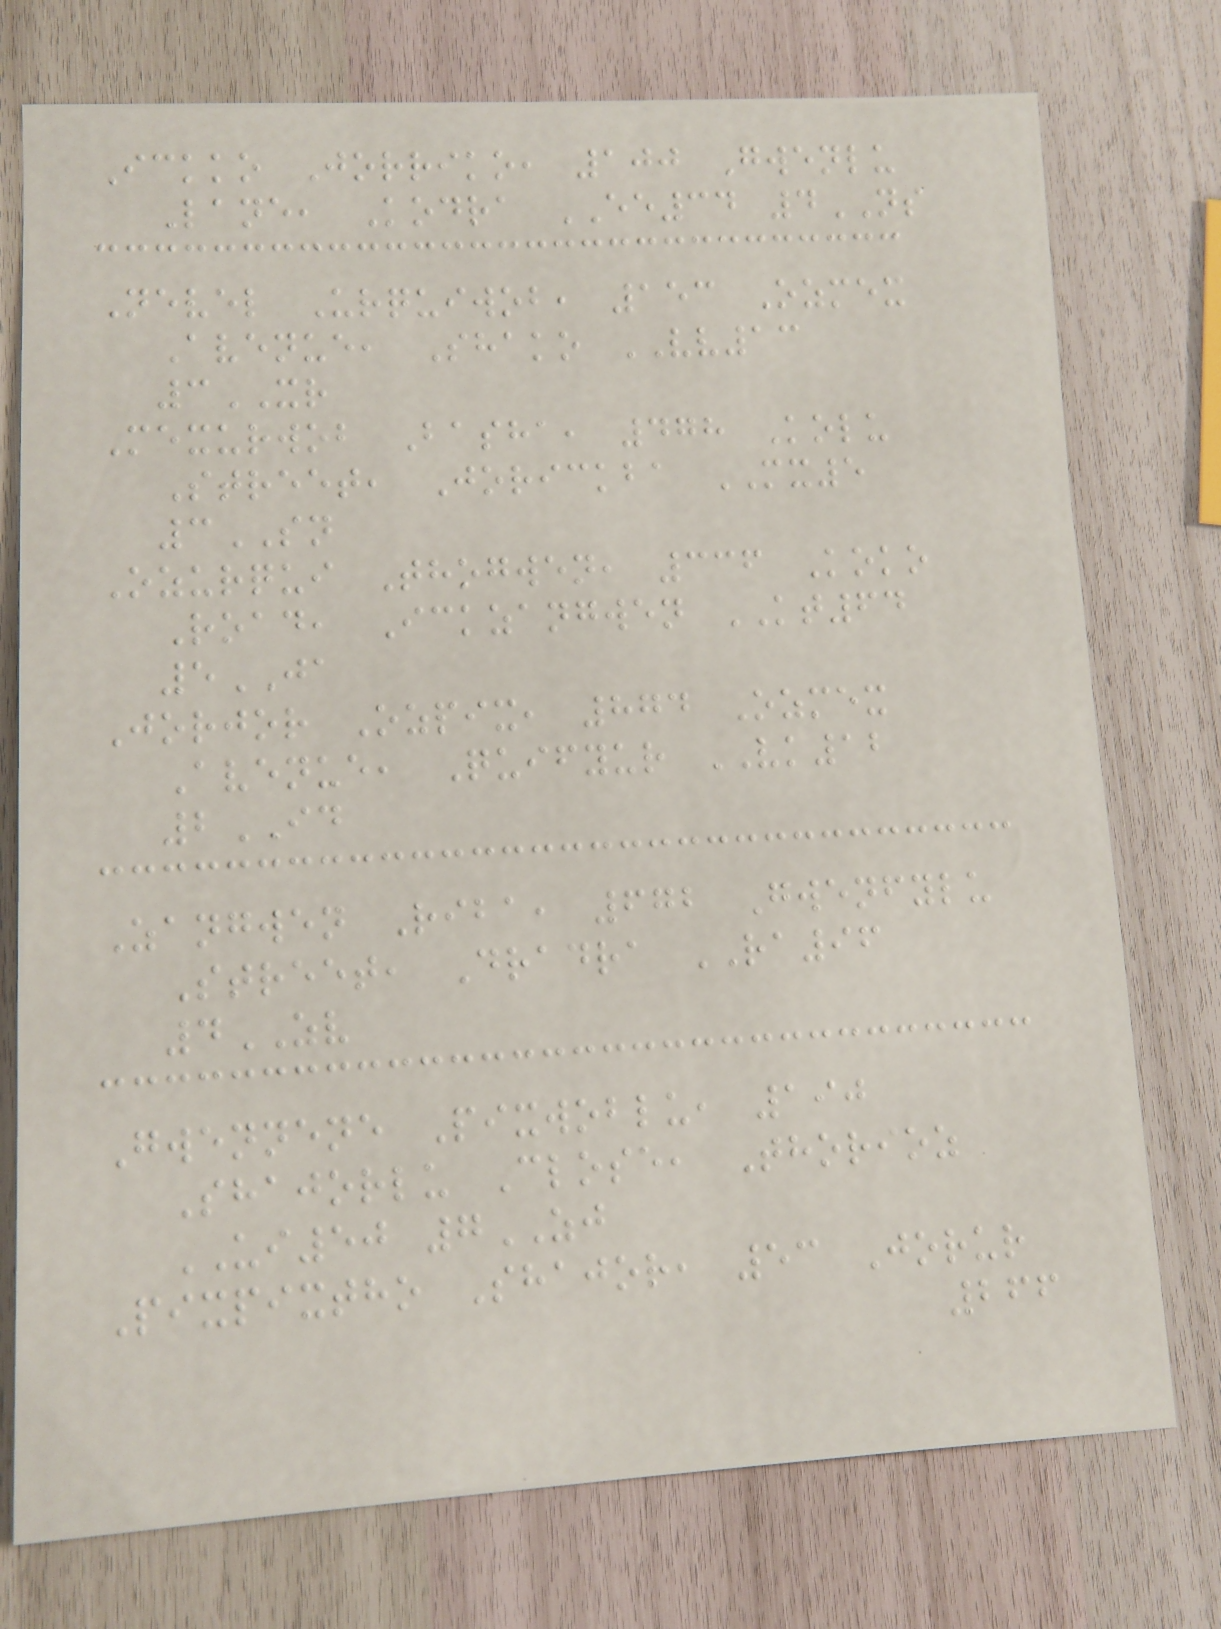Ickko Jorriko, 100 Gwenlu
Lane, Kodra EE34 4NS
Nevel Urquiwob, 153 Ozmex
Avenue, Shako VV13
3XR
Mexurwob Basha, 478 Kolu
Street, Jorickba MX5
3SN
Ozurqui Thogwen, 336 Koko
Road, Ickzangwen KT64
5JA
Jorjor Ozpix, 874 Ozmex
Avenue, Quifyur VK12
2ID
Zangwen Riba, 672 Gwenfylu
Street, Dradra RA96
4ZV
Gwennene Pixwoblu, 190
Shajorlu Close, Thorioz
UI50 7ZJ
Pixpixtho Shajor, 53 Jorur
266
